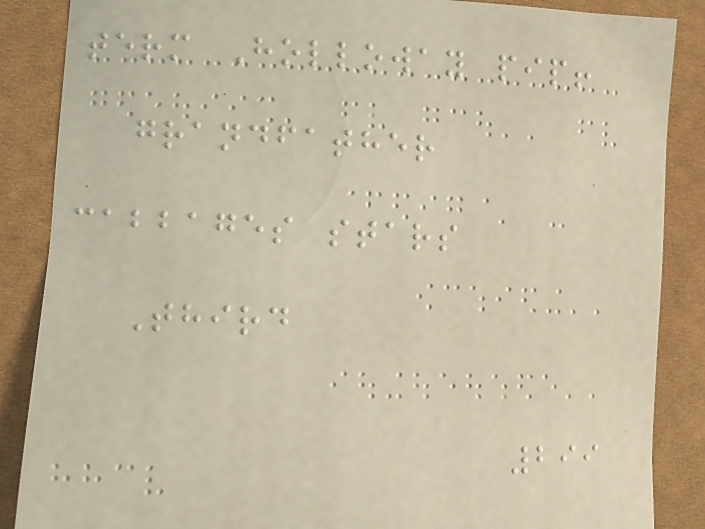term Holloway pip!
grandfather
cabbages stars
Third
299
